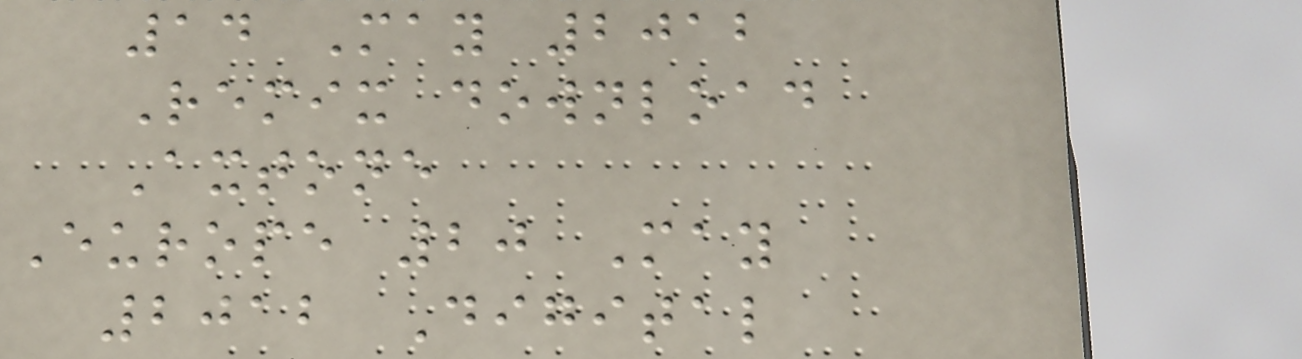14 May 2012
Remix download
Axtone
Europe 20 May
2012 Digital
